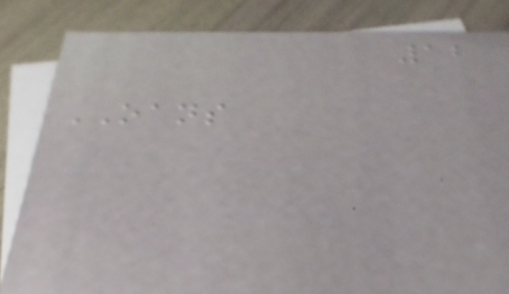12
OANS
